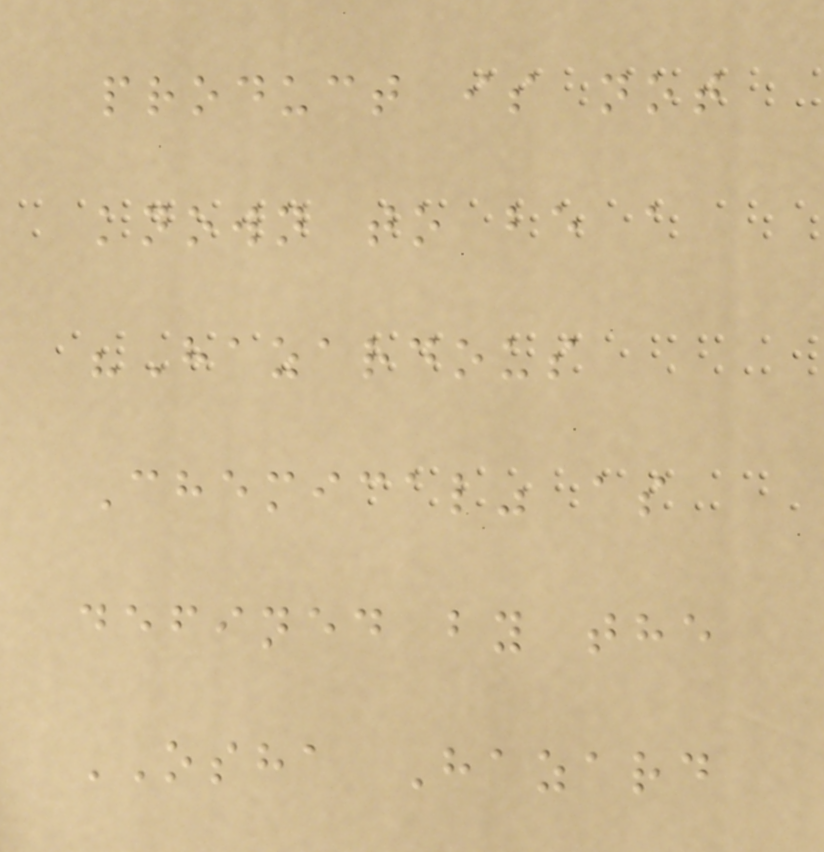product is not
known to be a
"Hazardous
Chemical" as
defined by the
OSHA Hazard
